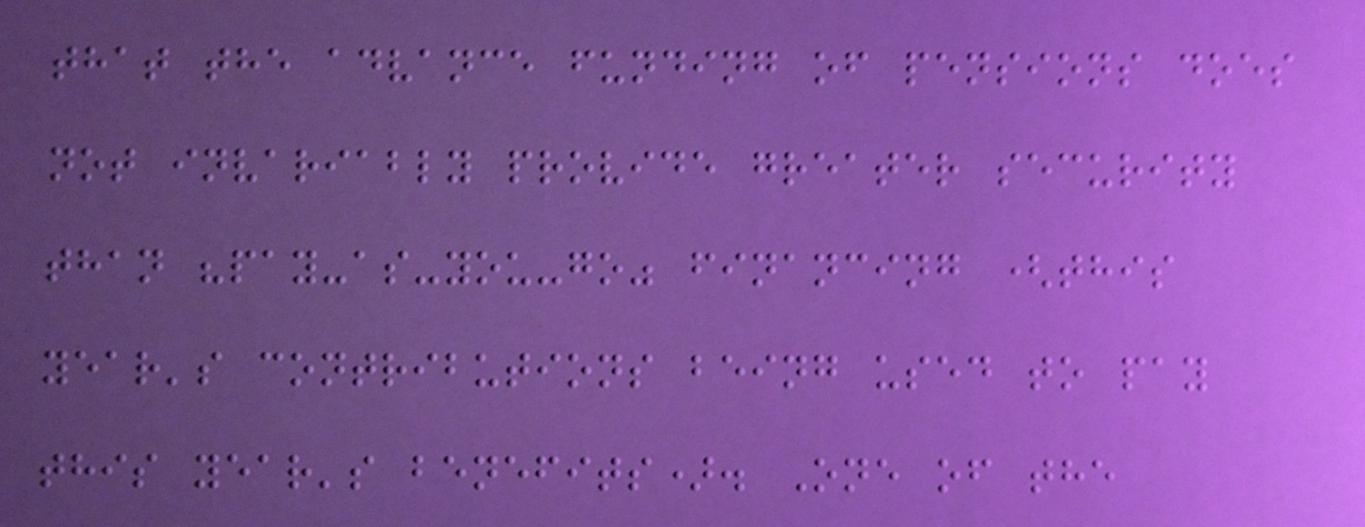that the advance funding of pensions does
not invariably provide greater security
than "pay-as-you-go" financing (this
year's contributions being used to pay
this year's benefits). One of the
